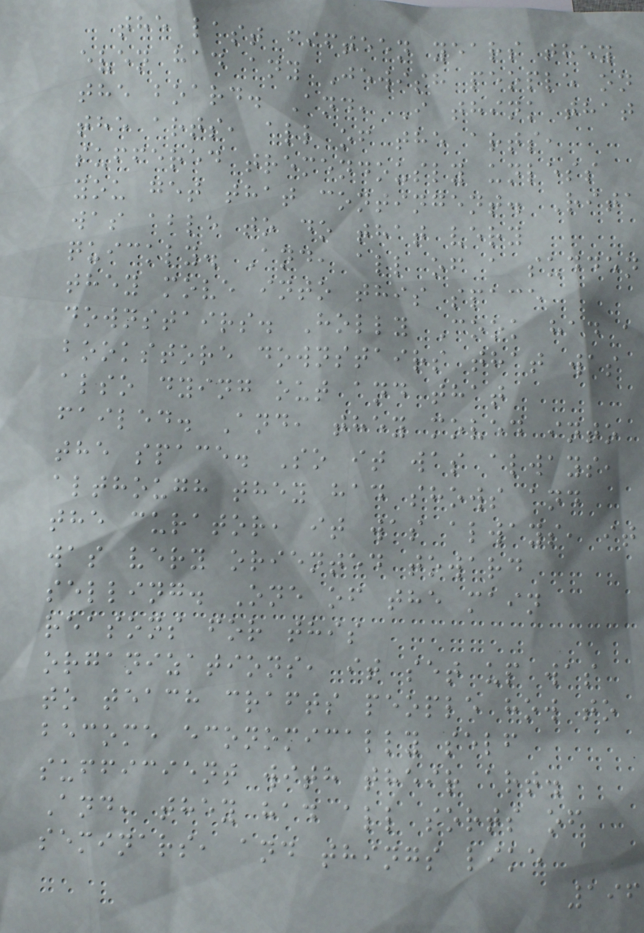the last fifteen years they
even had any Jewish people on
the board. And, I think that
the arts, all of the arts,
suffered tremendously unless
you get that contingent. Rita
was able to do that very
quickly. And, all of a sudden
they move into this space
downstairs. Holly Cook had a
bookstore downstairs that was
also dying out and that
failed. And, they moved into
the space. So it was always,
although they had shows and
the curator, it was always, it
was very oriented toward
selling. One of the main
reasons for this
organizations, it set up was
to teach crafts people how to
become economically self
sufficient with their art.
And, they had all sorts of
seminars, and things like
196
